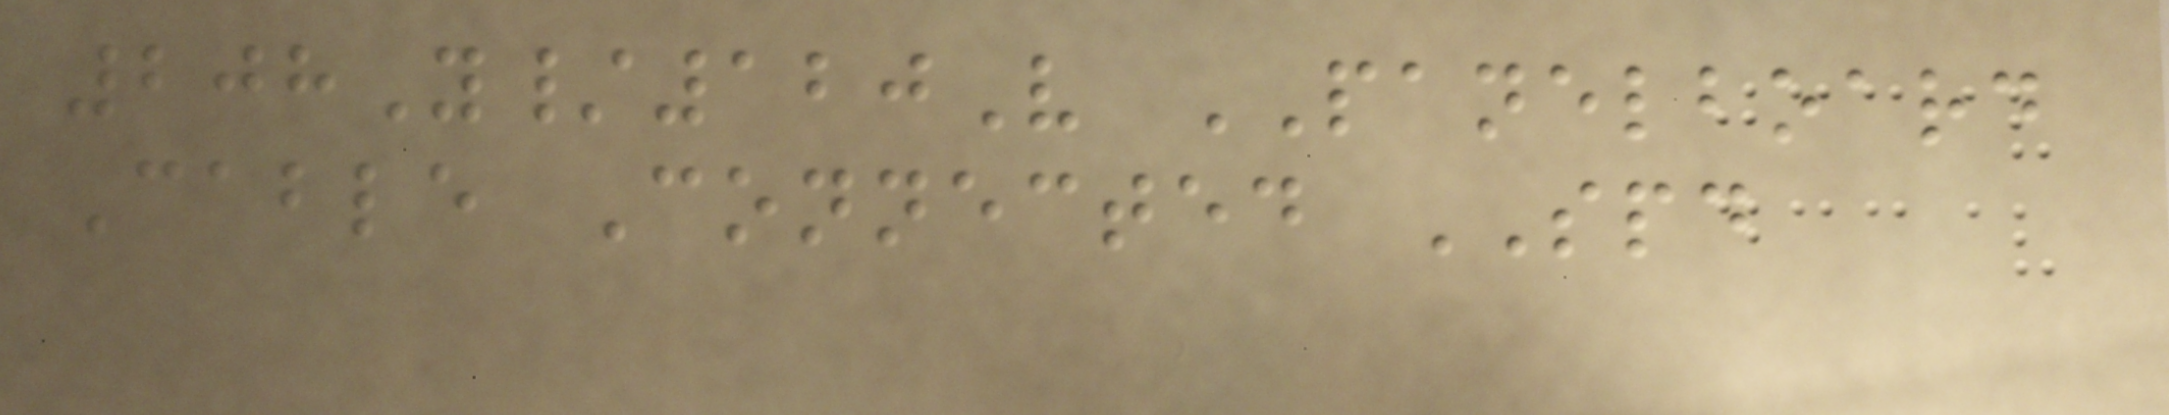208Y/120V PANELBOARD
Cable Connected SPD
